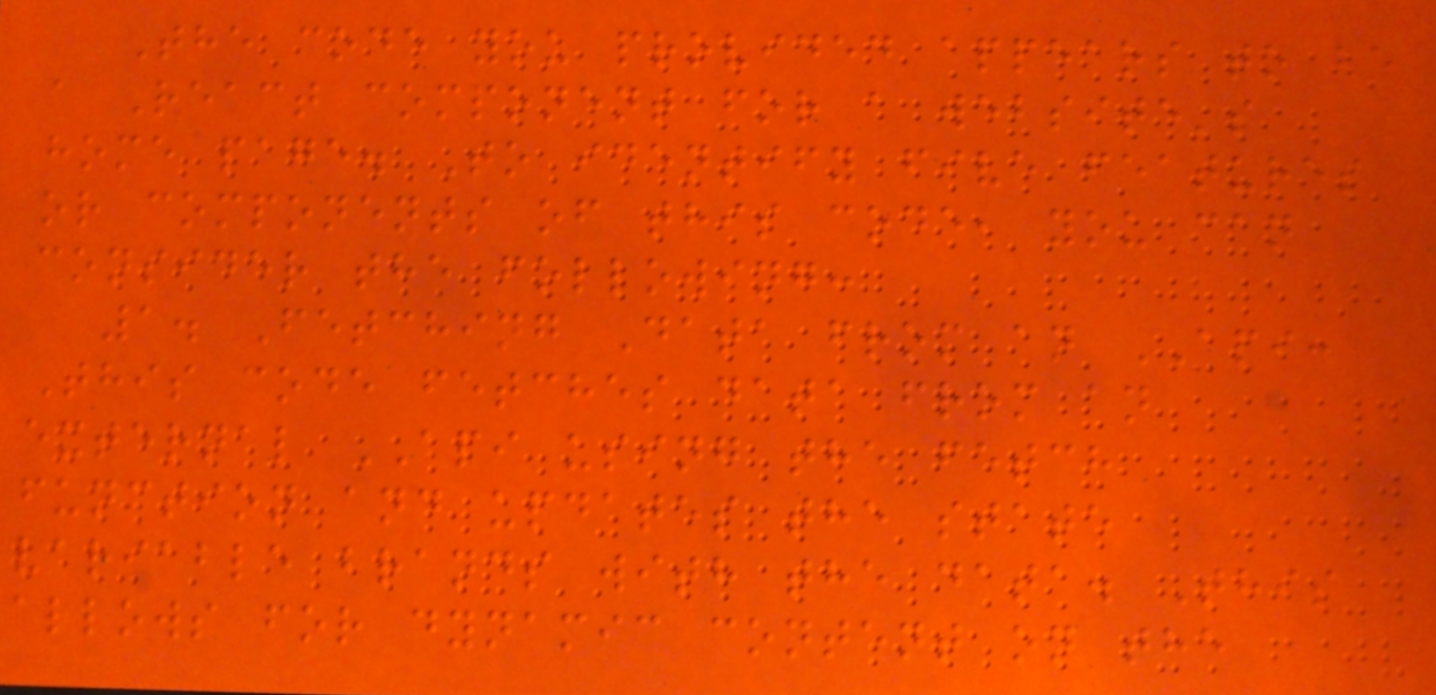The code you provided appears to be
a React component for a website's
home page. To identify five features
or components of this code, you can
consider the following:
1. Fetching Data from an API:
This code fetches data from an
external API using the fetch
function and updates the state
variable brands with the data. This
allows for dynamic content on the
